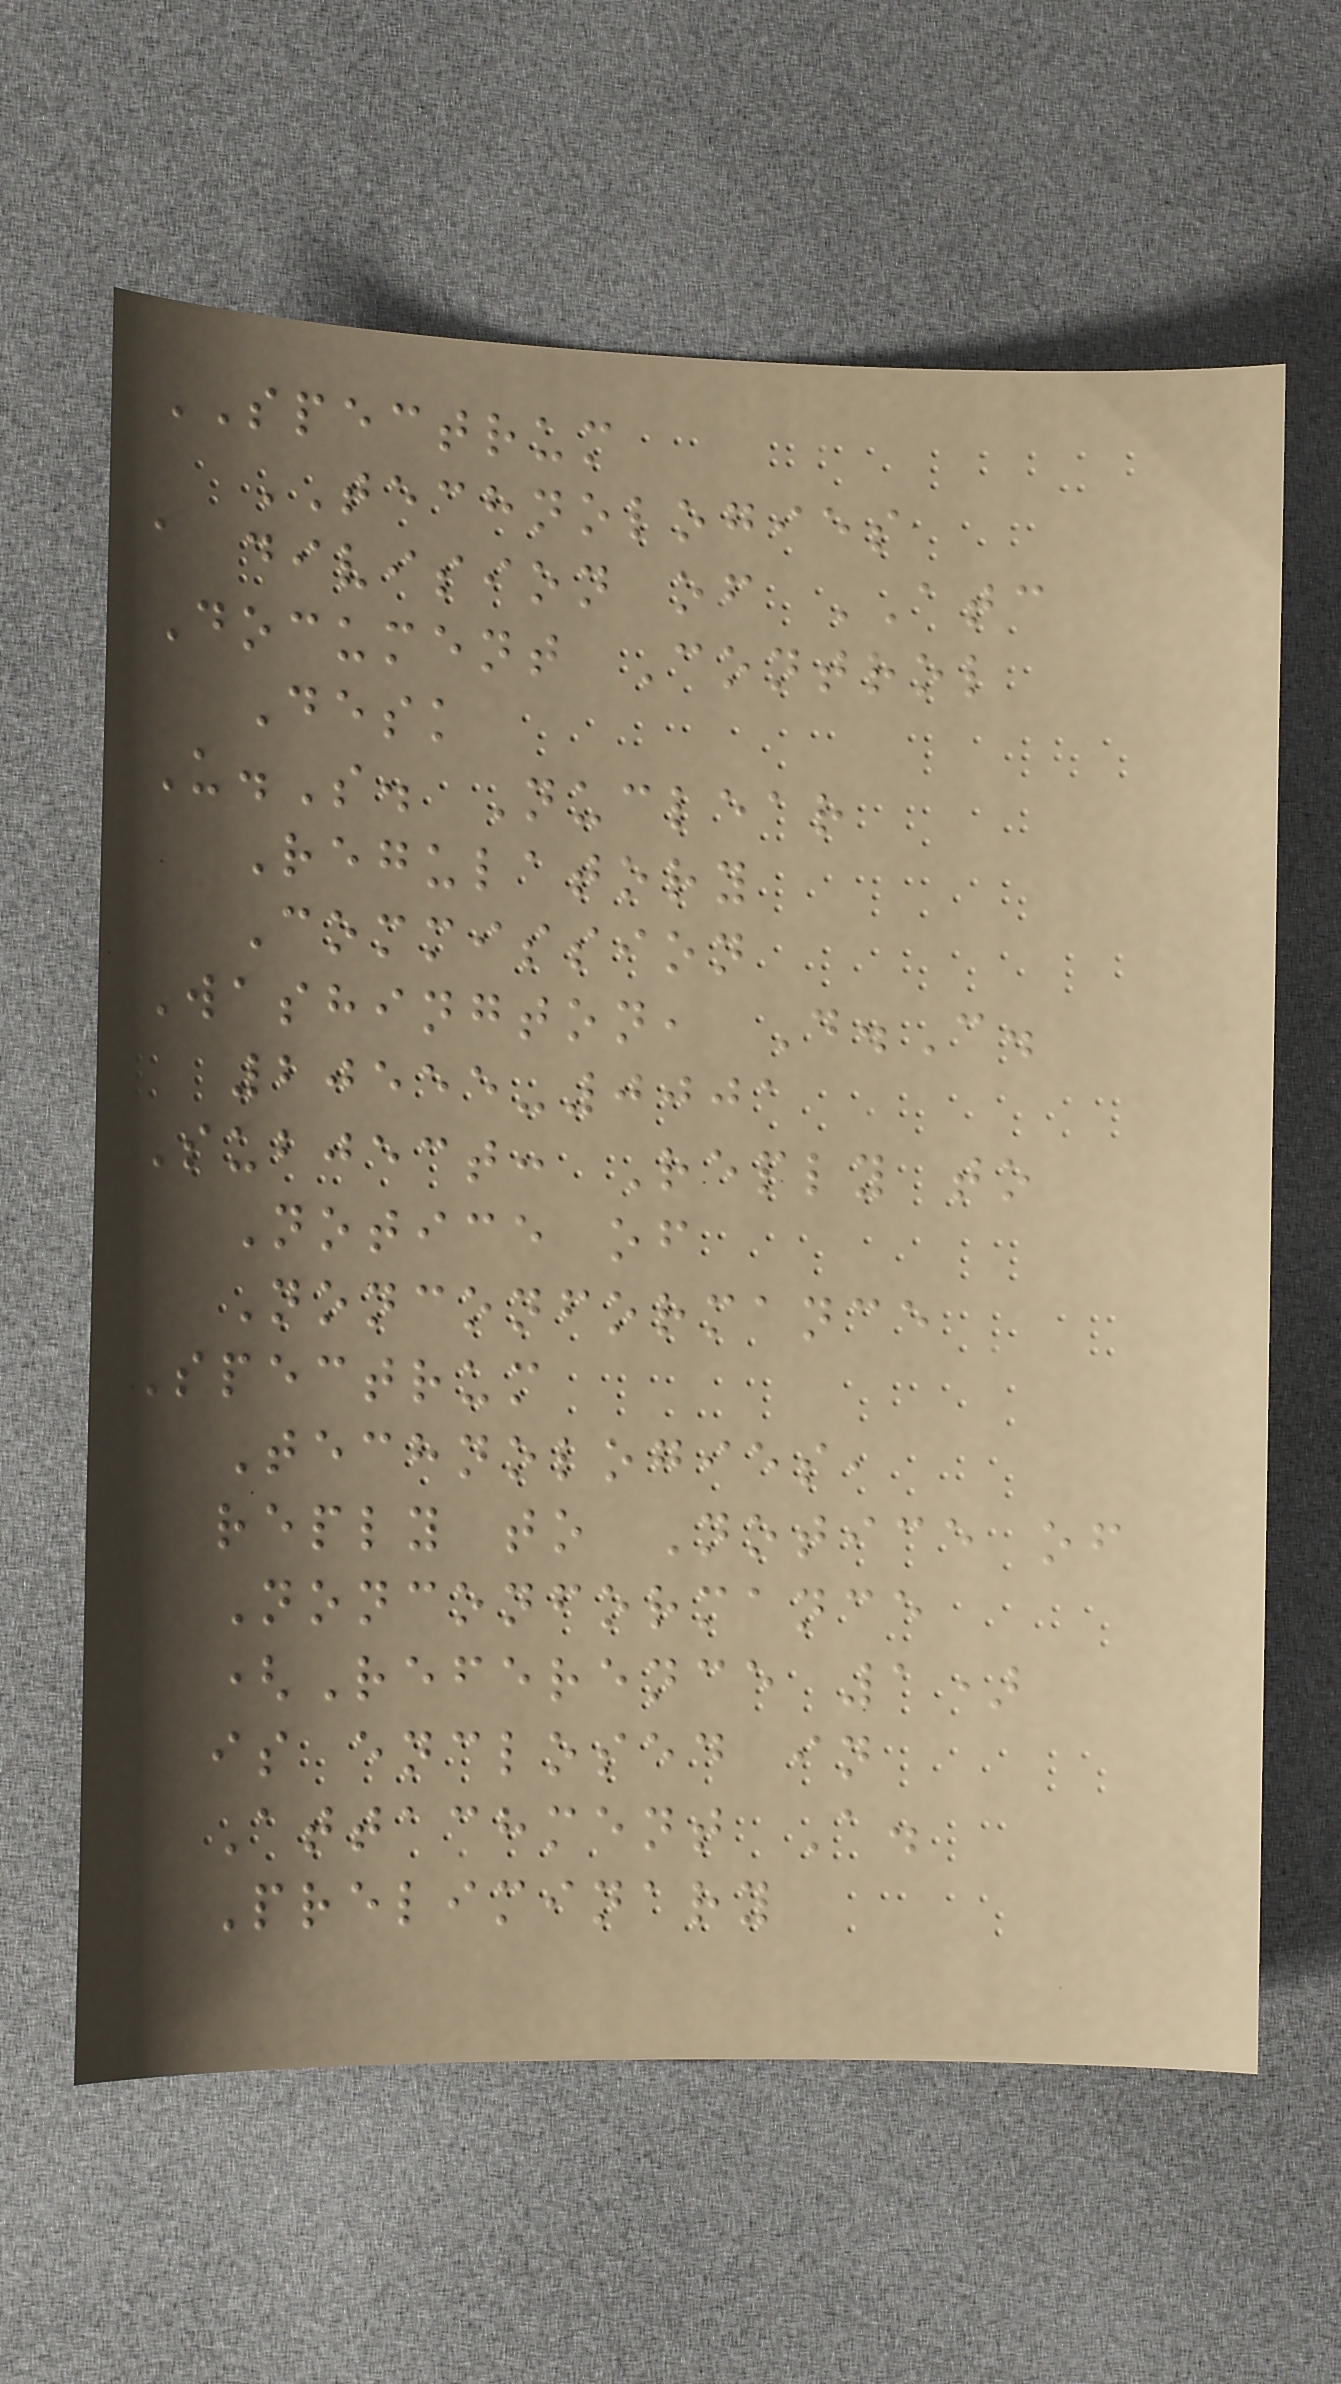SPECTRUM
TECHNOLOGIES
a division of ATC
Document Control
Desk
U.S. Nuclear
Regulatory
Commission
Washington, D.C.
20555-0001
Subject: Reply to
Notice of
Nonconformance
Spectrum
Technologies,
reply to Notice of
Nonconformance
(Reference 1)
is enclosed in
Attachment A.
Preliminary
